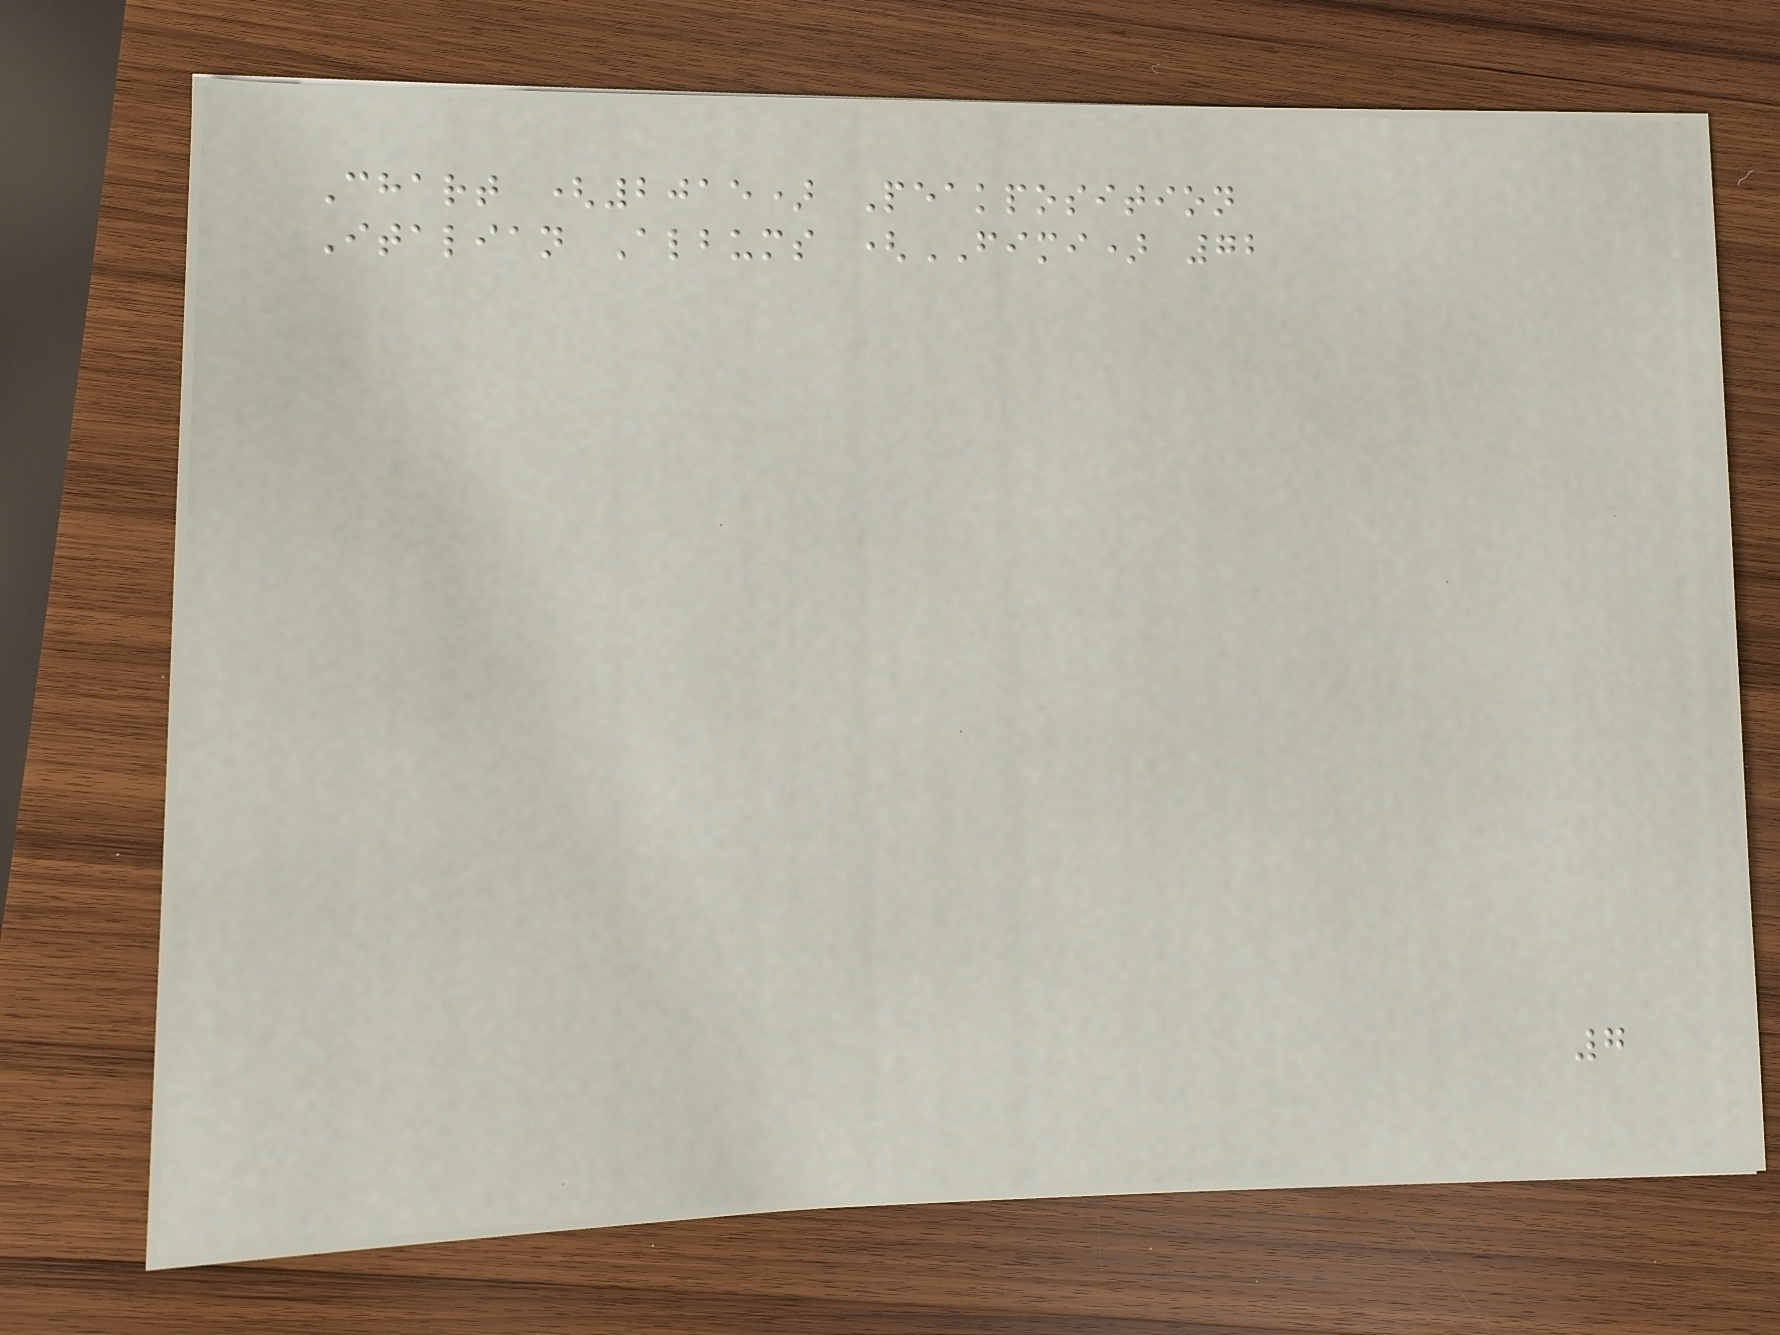Chart (2015) Peakposition
Italian Albums (FIMI) 72
7
